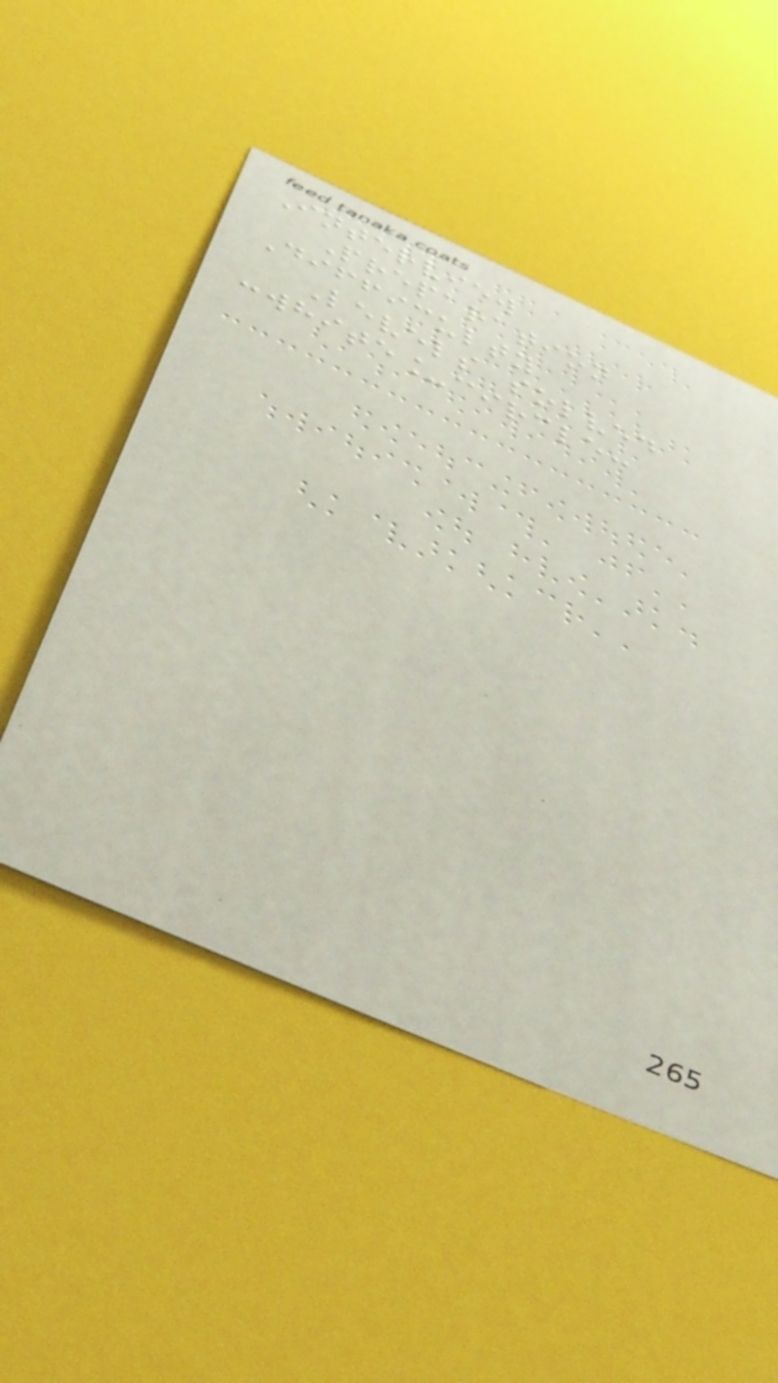Interview
Preparation
Difficulty
Levels solved
:white_circle:
